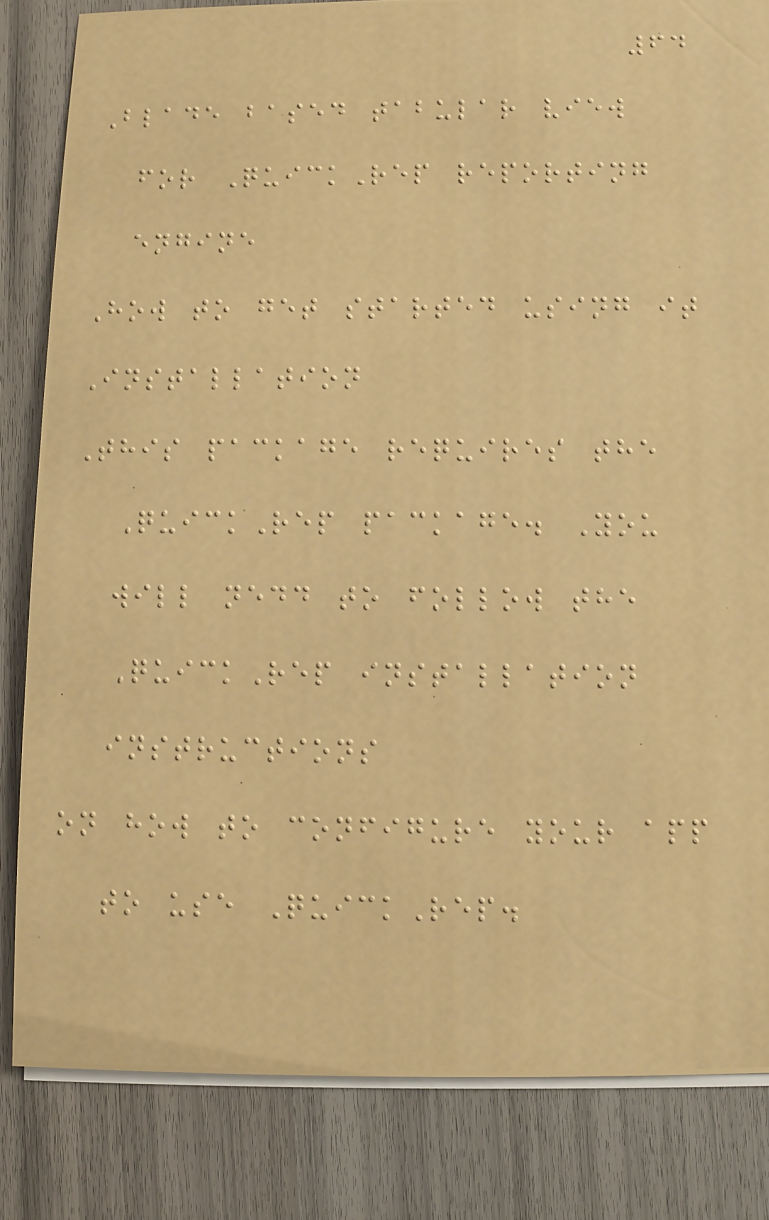64
Blade based tabular view
for QuickRep reporting
engine
How to get started using it
Installation
This package requires the
QuickRep package. You
will nedd to follow the
QuickRep installation
instructions
on how to configure your app
to use QuickRep.
